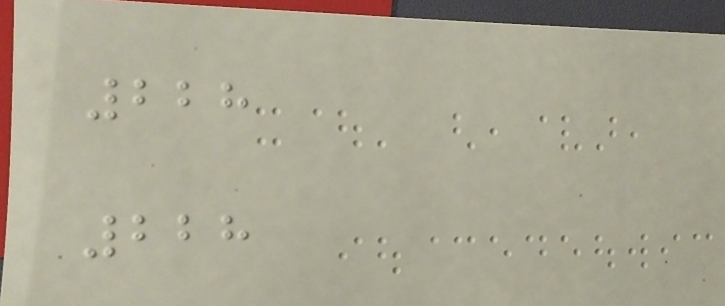228
228
